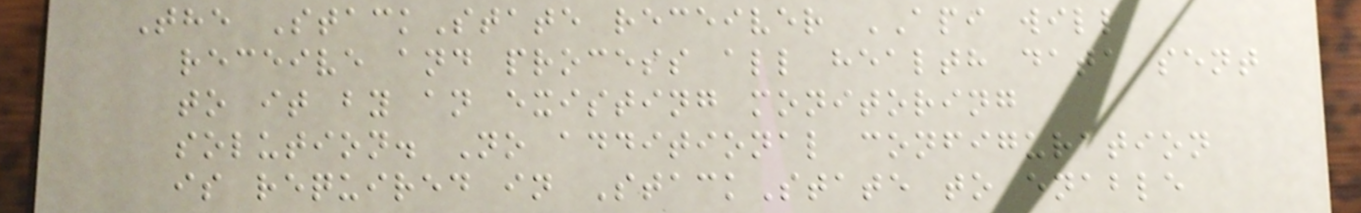The StackState receiver API will
receive and process all health data sent
to it by an existing monitoring
solution. No additional configuration
is required in StackState to enable
